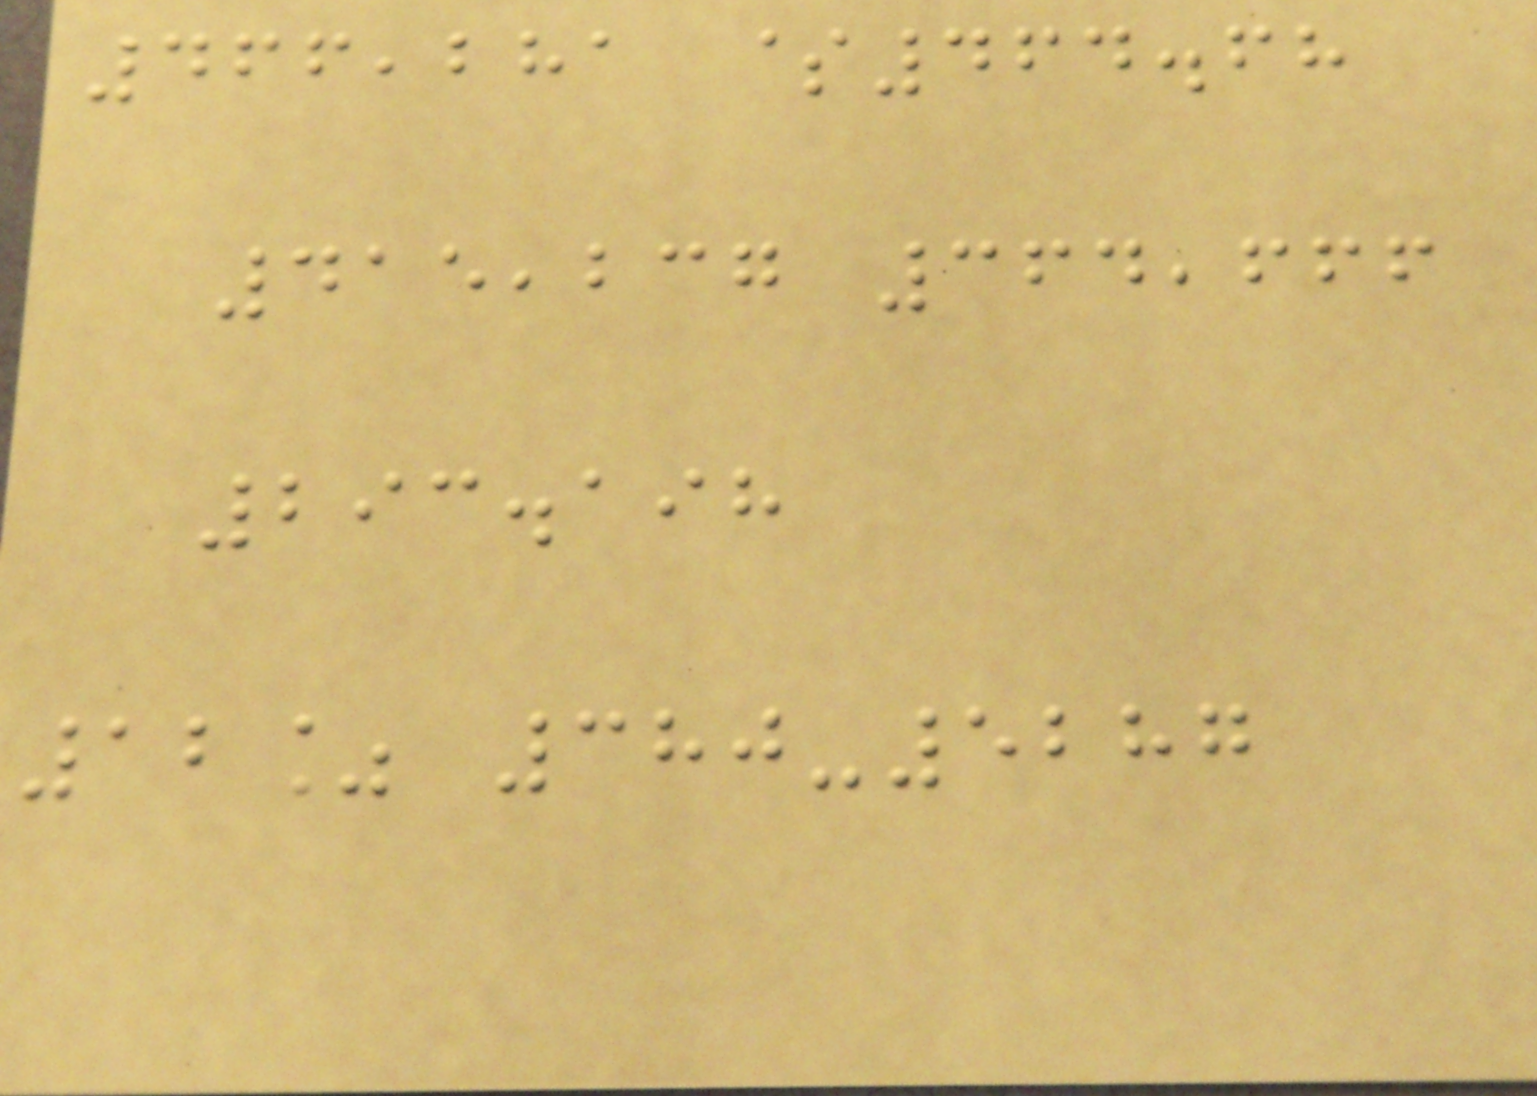466,281 $464.68
415,237 364,666
293.198
12% 380-5287
